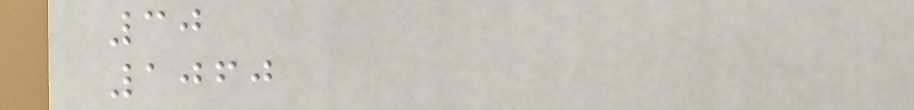30
1060
